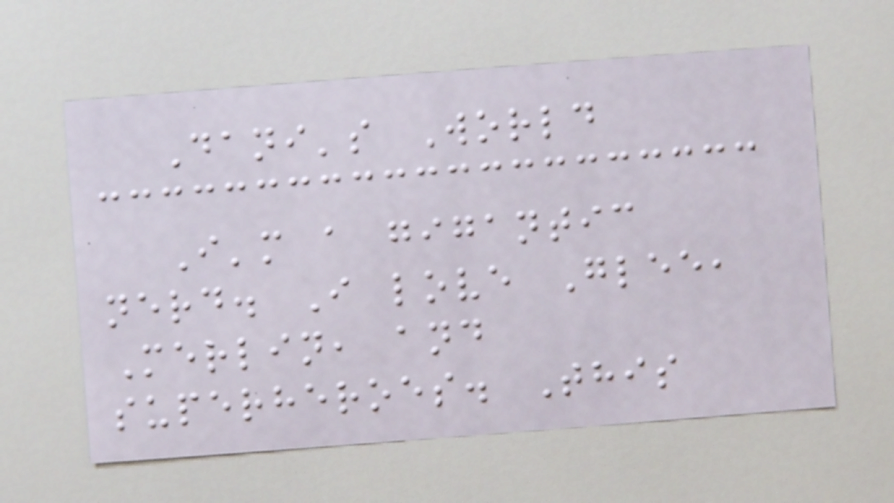Dani's World
I'm a gigantic
nerd. I love Glee,
Merlin, and
superheroes. This
